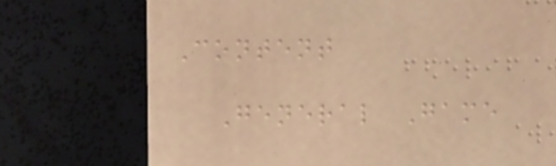Content
General Game
